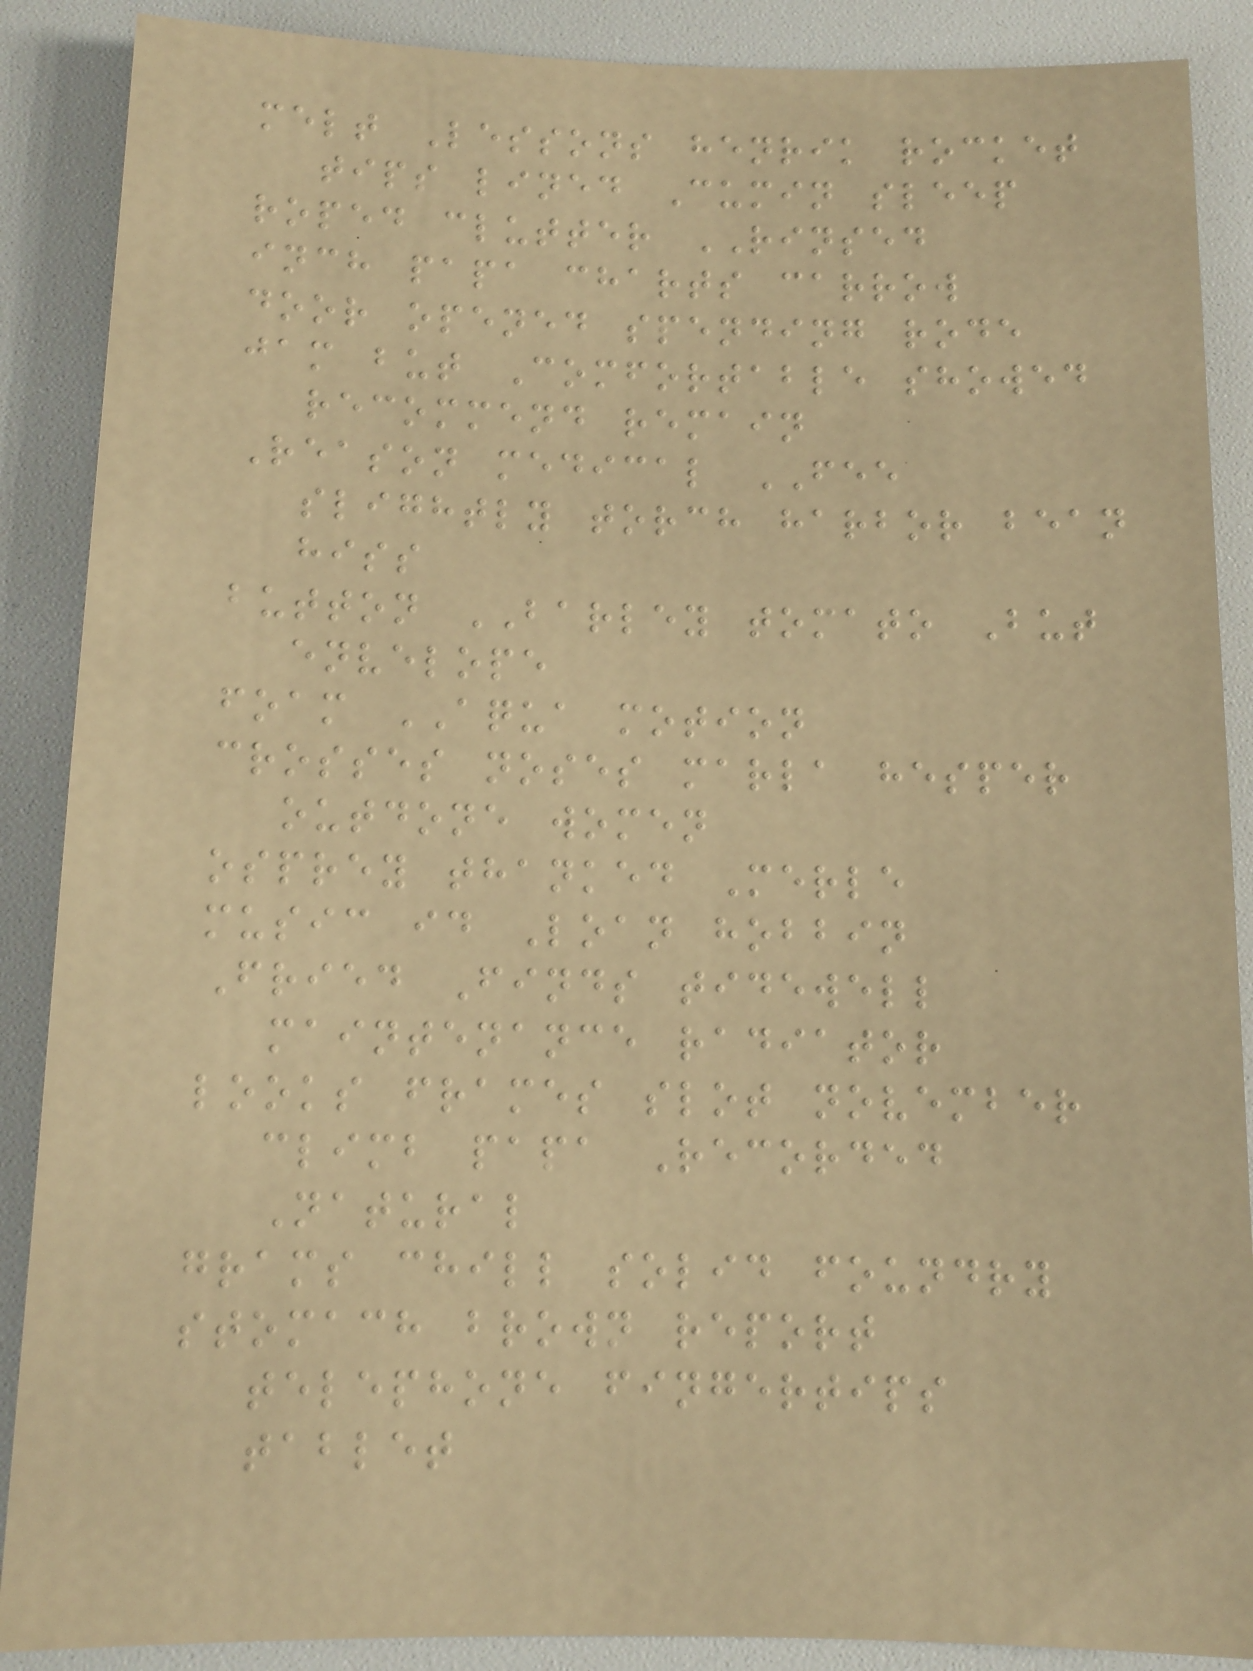melt Lessons henrik rocket
tips lined Cumin sleep
roped clutter RINSED
inch papa charts carrow
door opened spending rode
jam but Comfortable showed
recommend remain
Reason medical FEE
slightly torch harbor bean
hiss
button BARLEY tomato But
envelope
foam AQUA motion
crosses noses marla hesper
outdone women
osprey thanked Merle
music id Loan hobbin
Fried Finds tidewell
maintenance radiator
looks frames slot november
climb papa Recorded
Natural
grams chill solid foundry
stomach brown report
telephone fingertips
tablet
